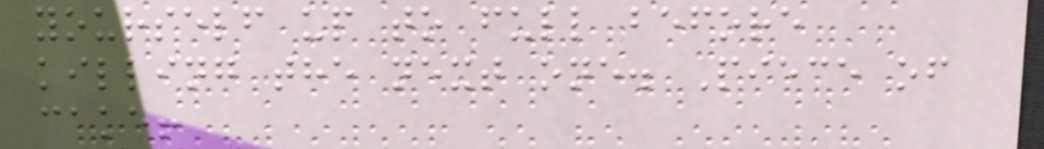yourself up to full before
killing the next one. Piece of
cake!
